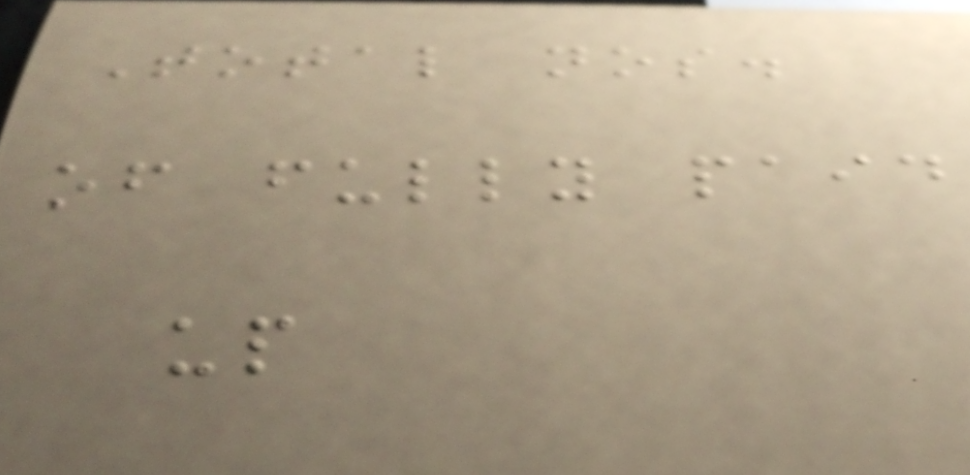Total nos.
of fully paid
up
